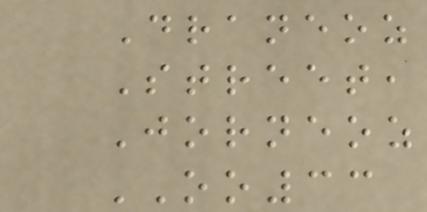Draneoz
Street,
Jorneoz
OO33
